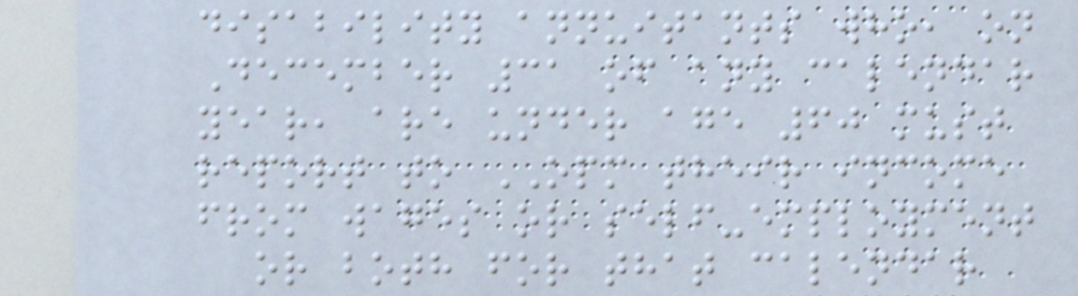disability annuitants who, on
December 31 of any calendar
year, are under age 60 must
report to OPM their income
from wages or self-employment
or both for that calendar
